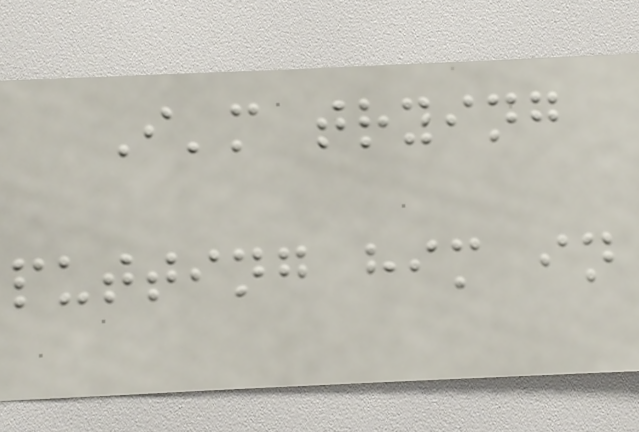I'm trying
putting him in
